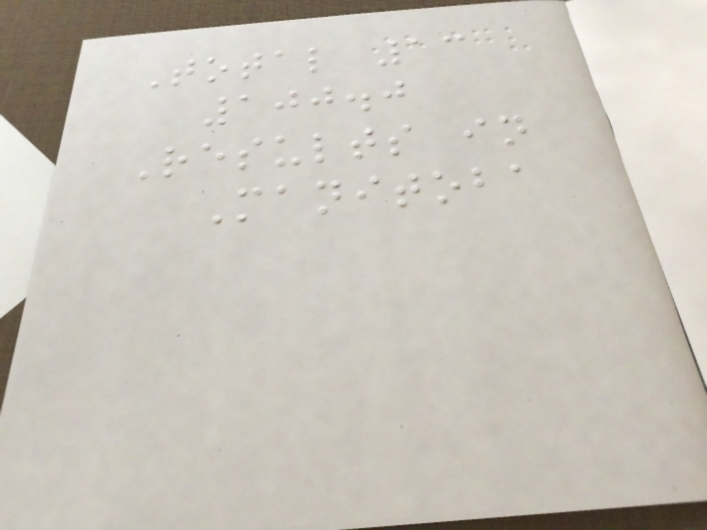Total 13
100.0
Results in
Manitoba
